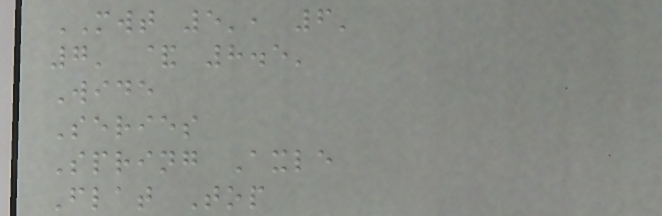MWT 5', 6'
7' & 8.5'
Wide
Series
Spring Axle
Flat Top
